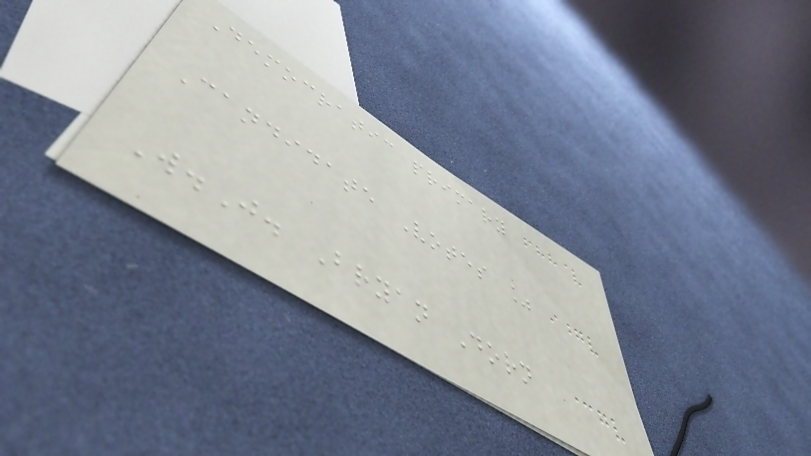Democratic primary
Candidate Votes %
W.J. Bryan Dorn
